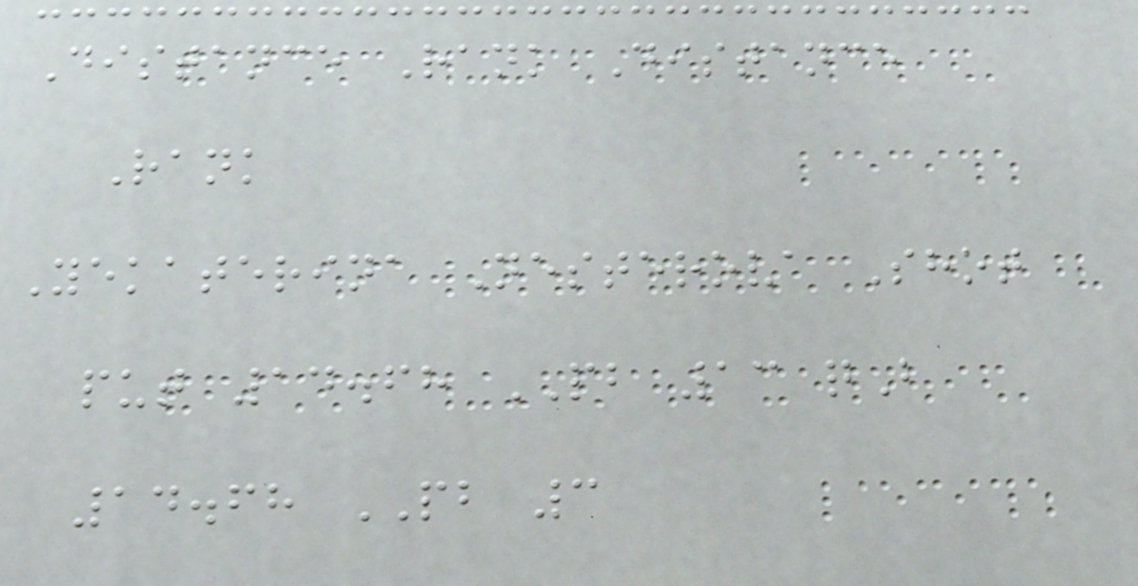Distance Rank Distance
Rank
Yekaterina Nesterova Shot
put 14.68 PB 13 qB
14.68 PB 3
